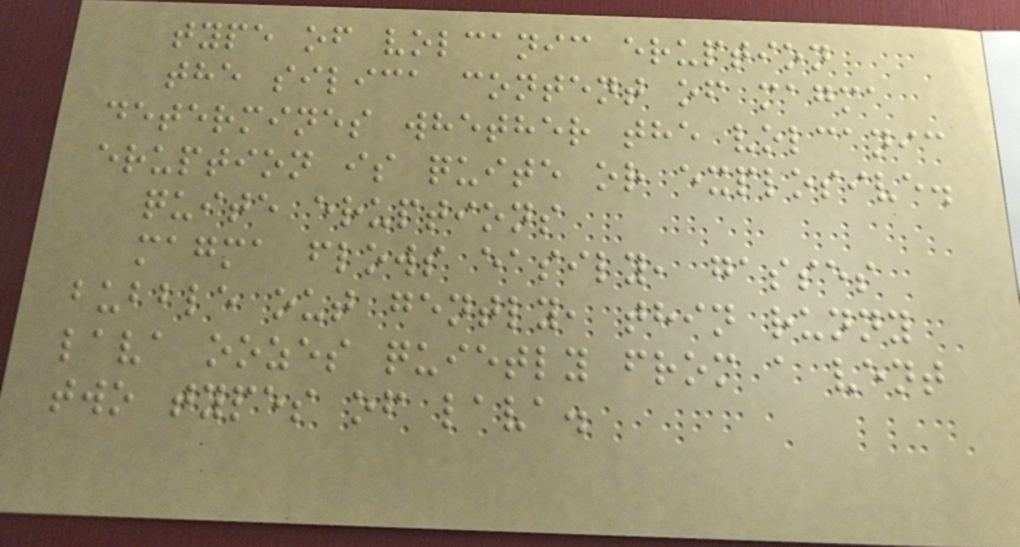type of volcanic eruption
the silica content of magma
determines whether the volcanic
eruption is quite or explosive.
quite eruptions
magma flows easily, gasses
bubble out gently, thin runny
lava oozes quietly from a vent
two types of lava.
